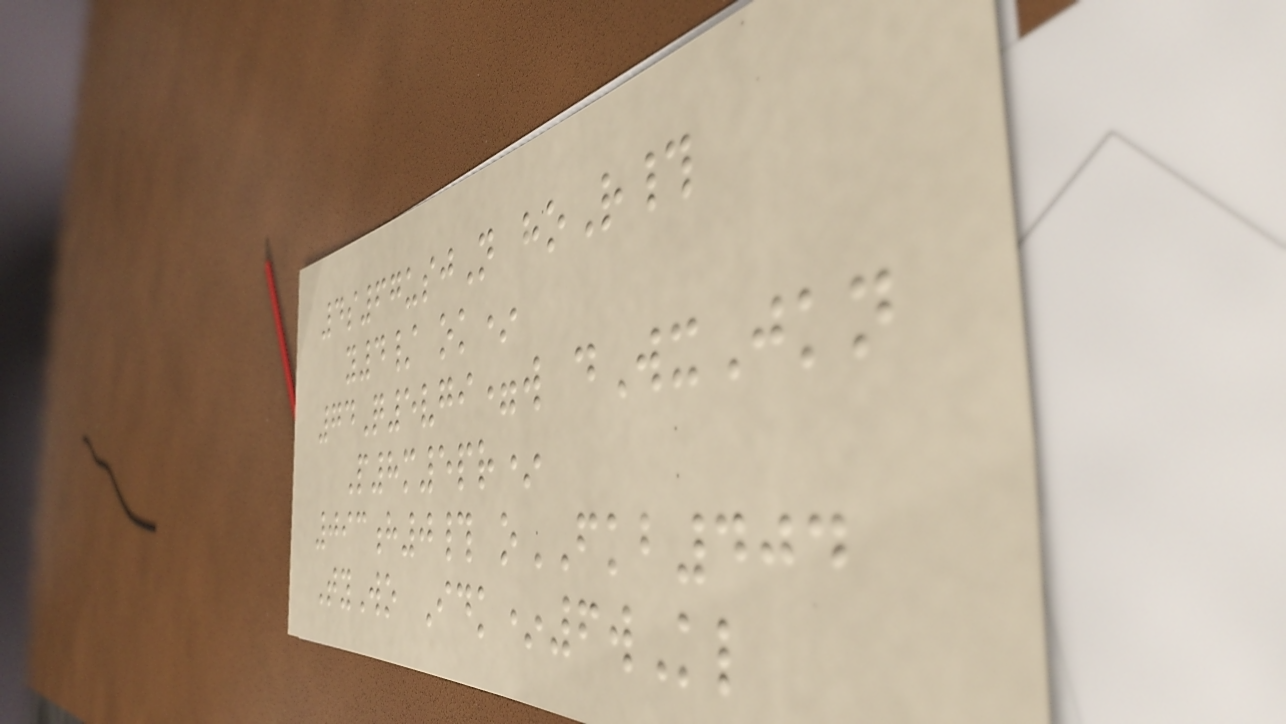4s67usjN hoR#
y4/ ok*
74Q5vgi=w dWxJkn
P8m5pr*
093h0# oFKB404
TyWo Idk*6wKl
